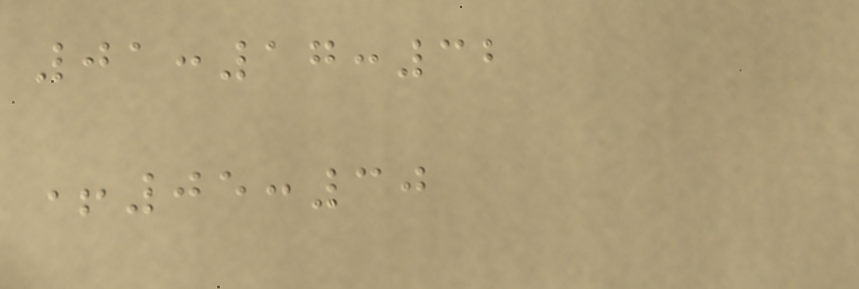01:17:32
+05:30
